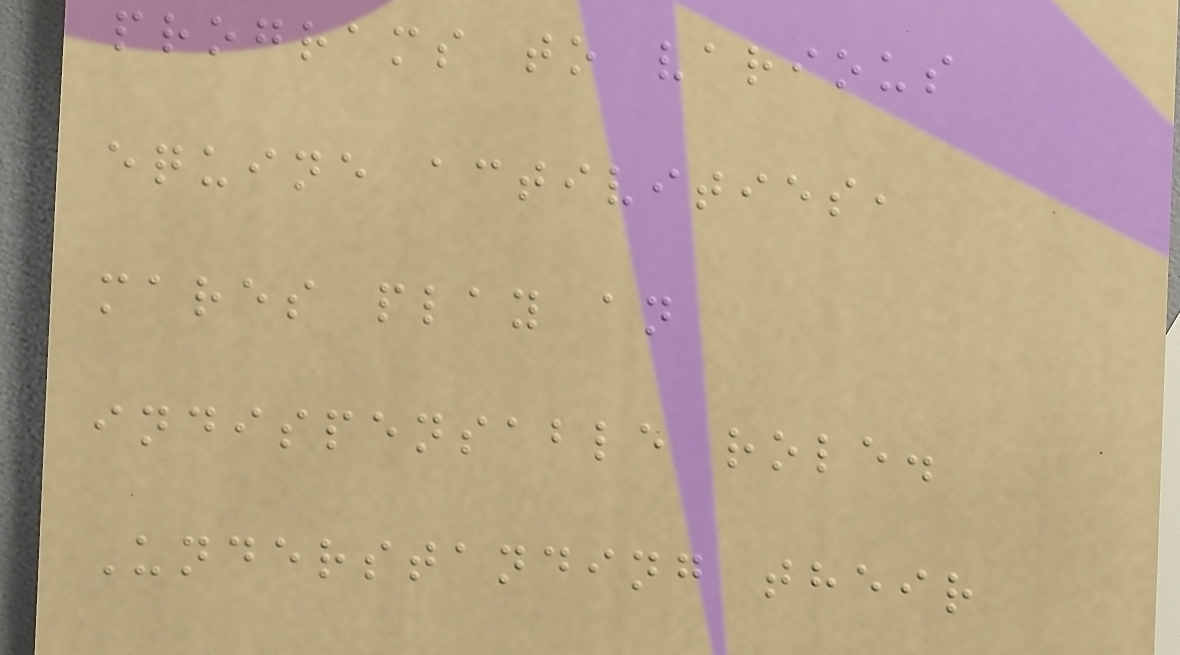programs to various
equine activities,
mares play an
indispensable role.
Understanding their
